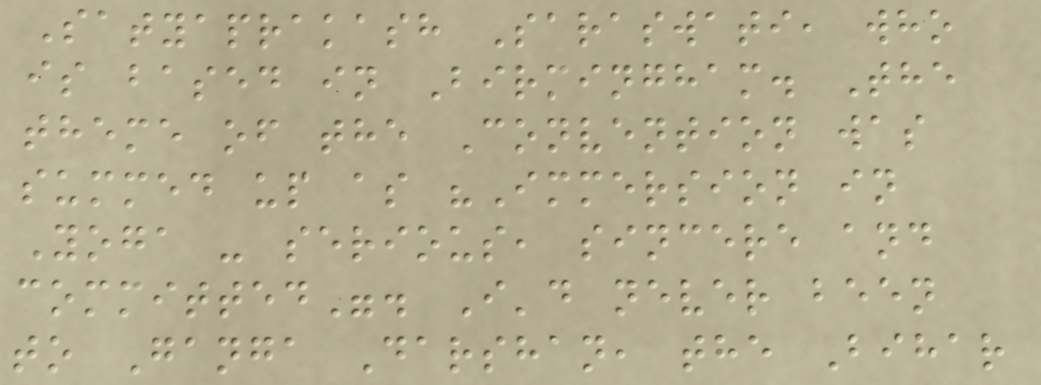Satyaprakash Saraswati, who
is based in Birmingham. The
theme of the Convention was
summed up as "Immersion in
Yoga - serious, sincere and
committed". I'd never been
to Ganga Darshan, the Bihar
